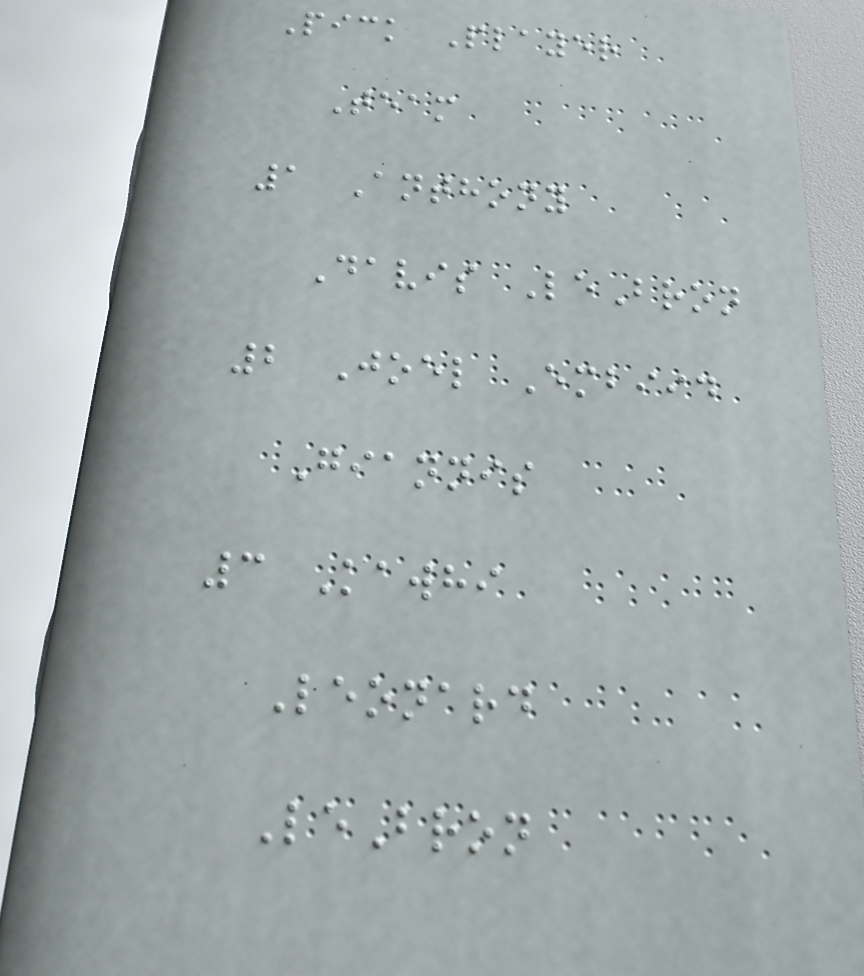Pick Player
Team
1 Anthony
Davis LeBron
2 Joel Embiid
Giannis
3 Kawhi
Leonard
LeBron
